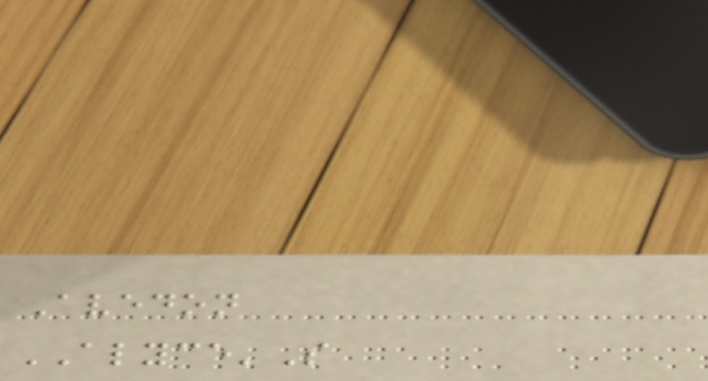Avedon
ALYCE'S
